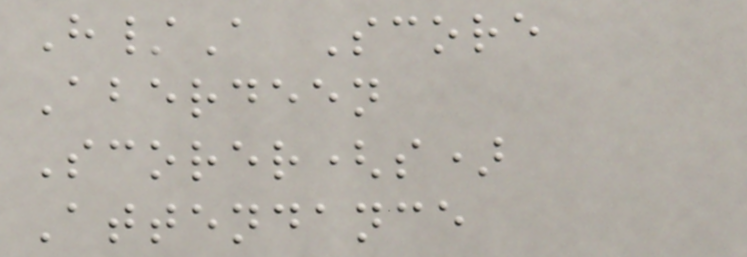H/A Score
Aberdeen
Scorer(s)
Attendance
